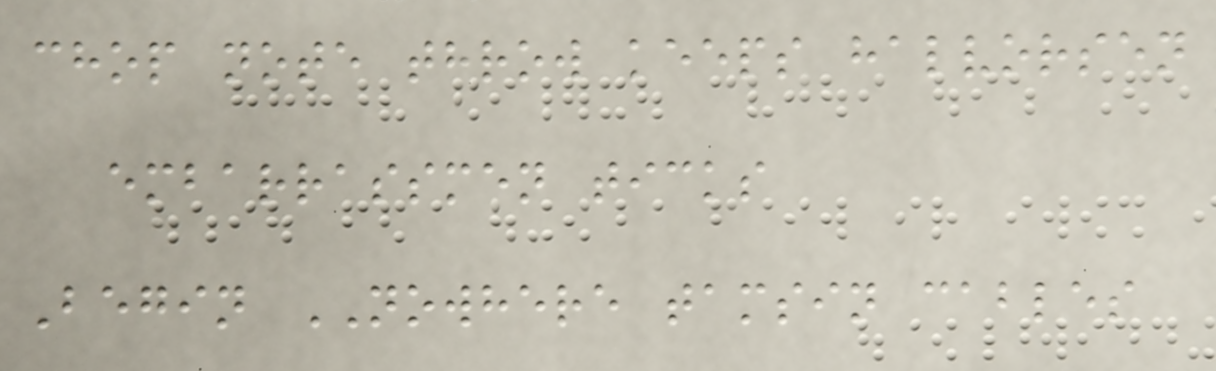chop note throw keeps halvorsen
embarrassmen ticks
Begin NOWHERE tamsin cables
